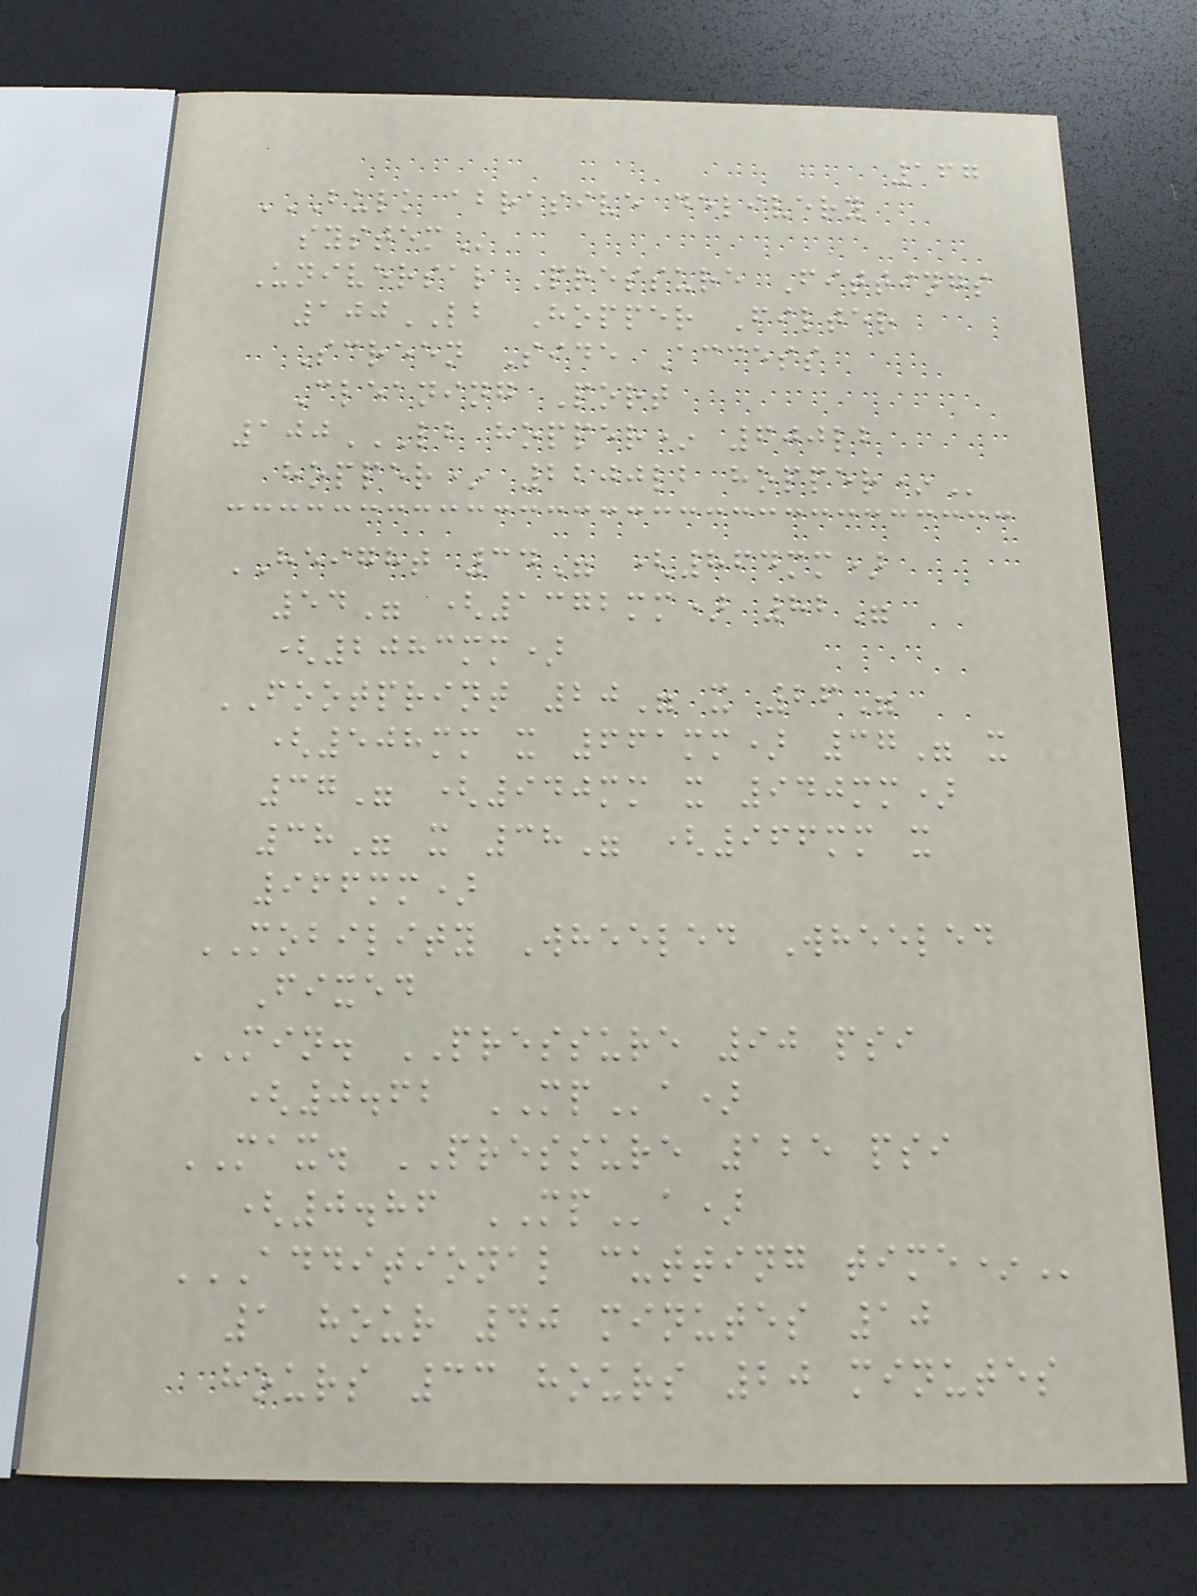167
BULK ABRASIVE DELIVERY
SYSTEM
Universal Pressure Fittings
100LB Hopper Filter
Screen Side Access
Cleaning Port
100LB HOPPER* 600LB
HOPPER* 2200LB HOPPER*
HEIGHT 34" (864mm)
54" (1372mm) 82"
(2083mm)
FOOTPRINT 20" x 26"
(508mm x 661mm) 37" x
37" (940mm x 940mm)
38" x 38" (966mm x
966mm)
MOBILITY Wheeled Wheeled
Fixed
MIN. PRESSURE 90 psi
(0.62 MPa)
MAX. PRESSURE 125 psi
(0.86 MPa)
ADDITIONAL CUTTING TIME*
1 hour 40 minutes 10
hours 33 hours 20 minutes
